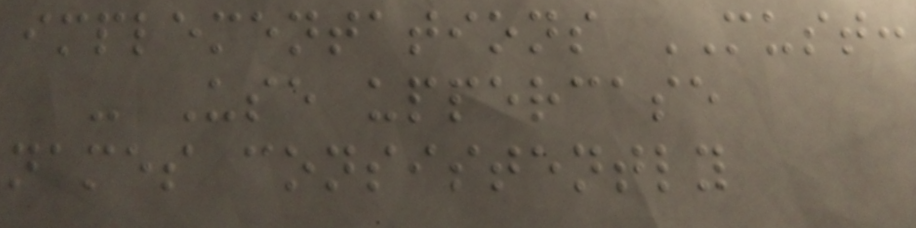implementations MUST:
- Use uppercase
names consistently
